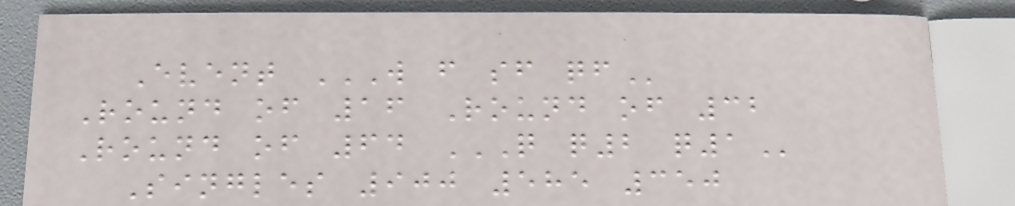Event W F SF QF
Round of 16 Round of 32
Round of 64 Q Q2 Q1
Singles 900 585 350
